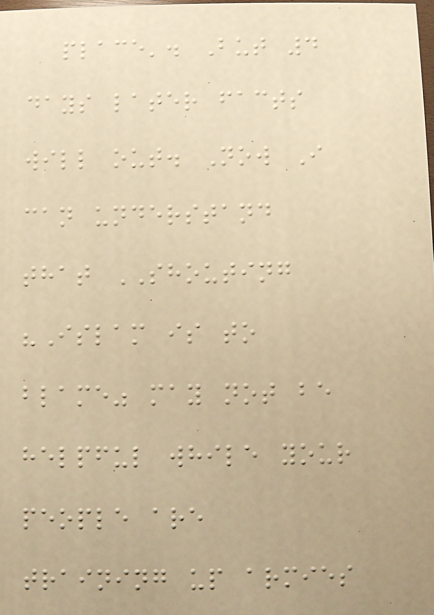place'. But 4
days later facts
will out. Now I
can understand
that SHOUTING
"Islam is to
blame" may not be
helpful while your
people are
training up armies
